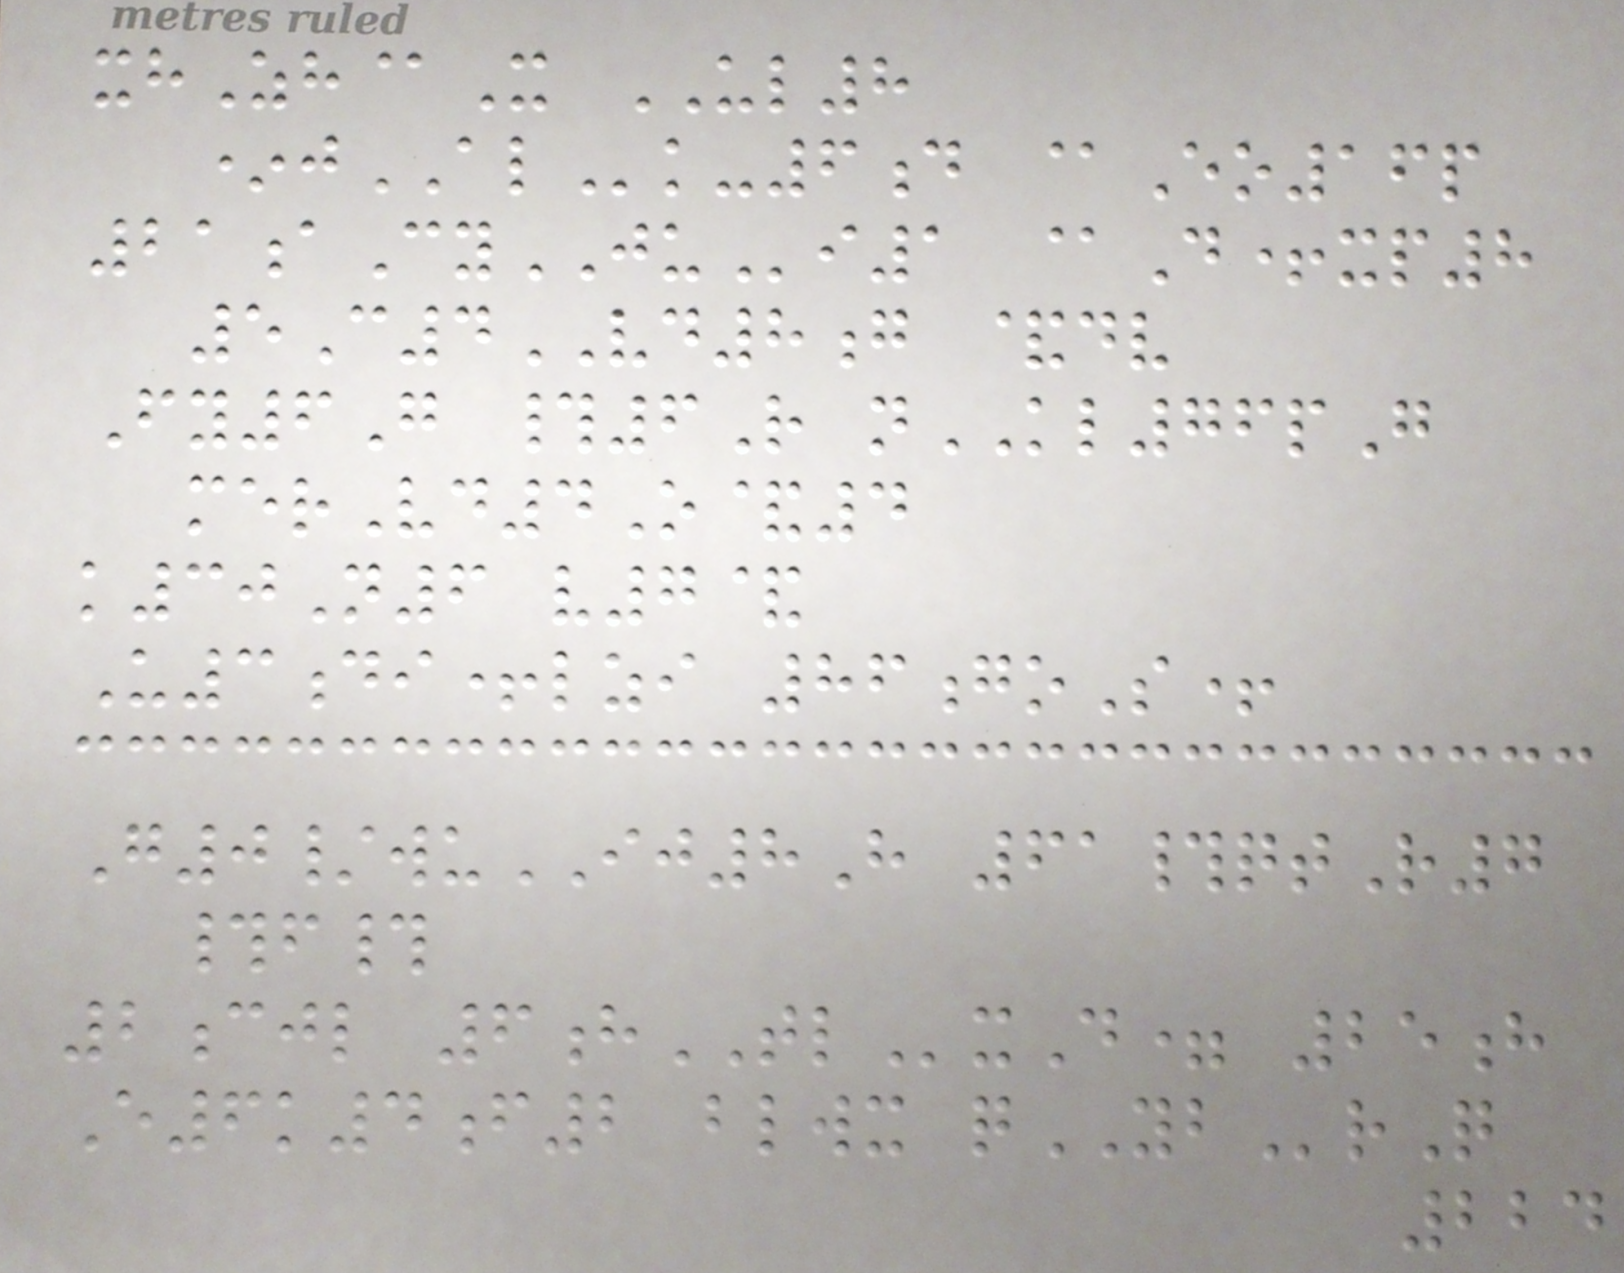xhZh@X UL8
*jALk-6d @Eo16p
21aCyJUi1 @D+xp8
5C4VD8g &dv
Fy6G #6R nKL76pG
merVd4O&4
k30N6 v7&
U3di+lzi 86goS+
G0/wuIJ8H 61#qtR7
#f#
2cjl 6hTLxD= 25h
E6k4f2 blwx qYBrQ
224
